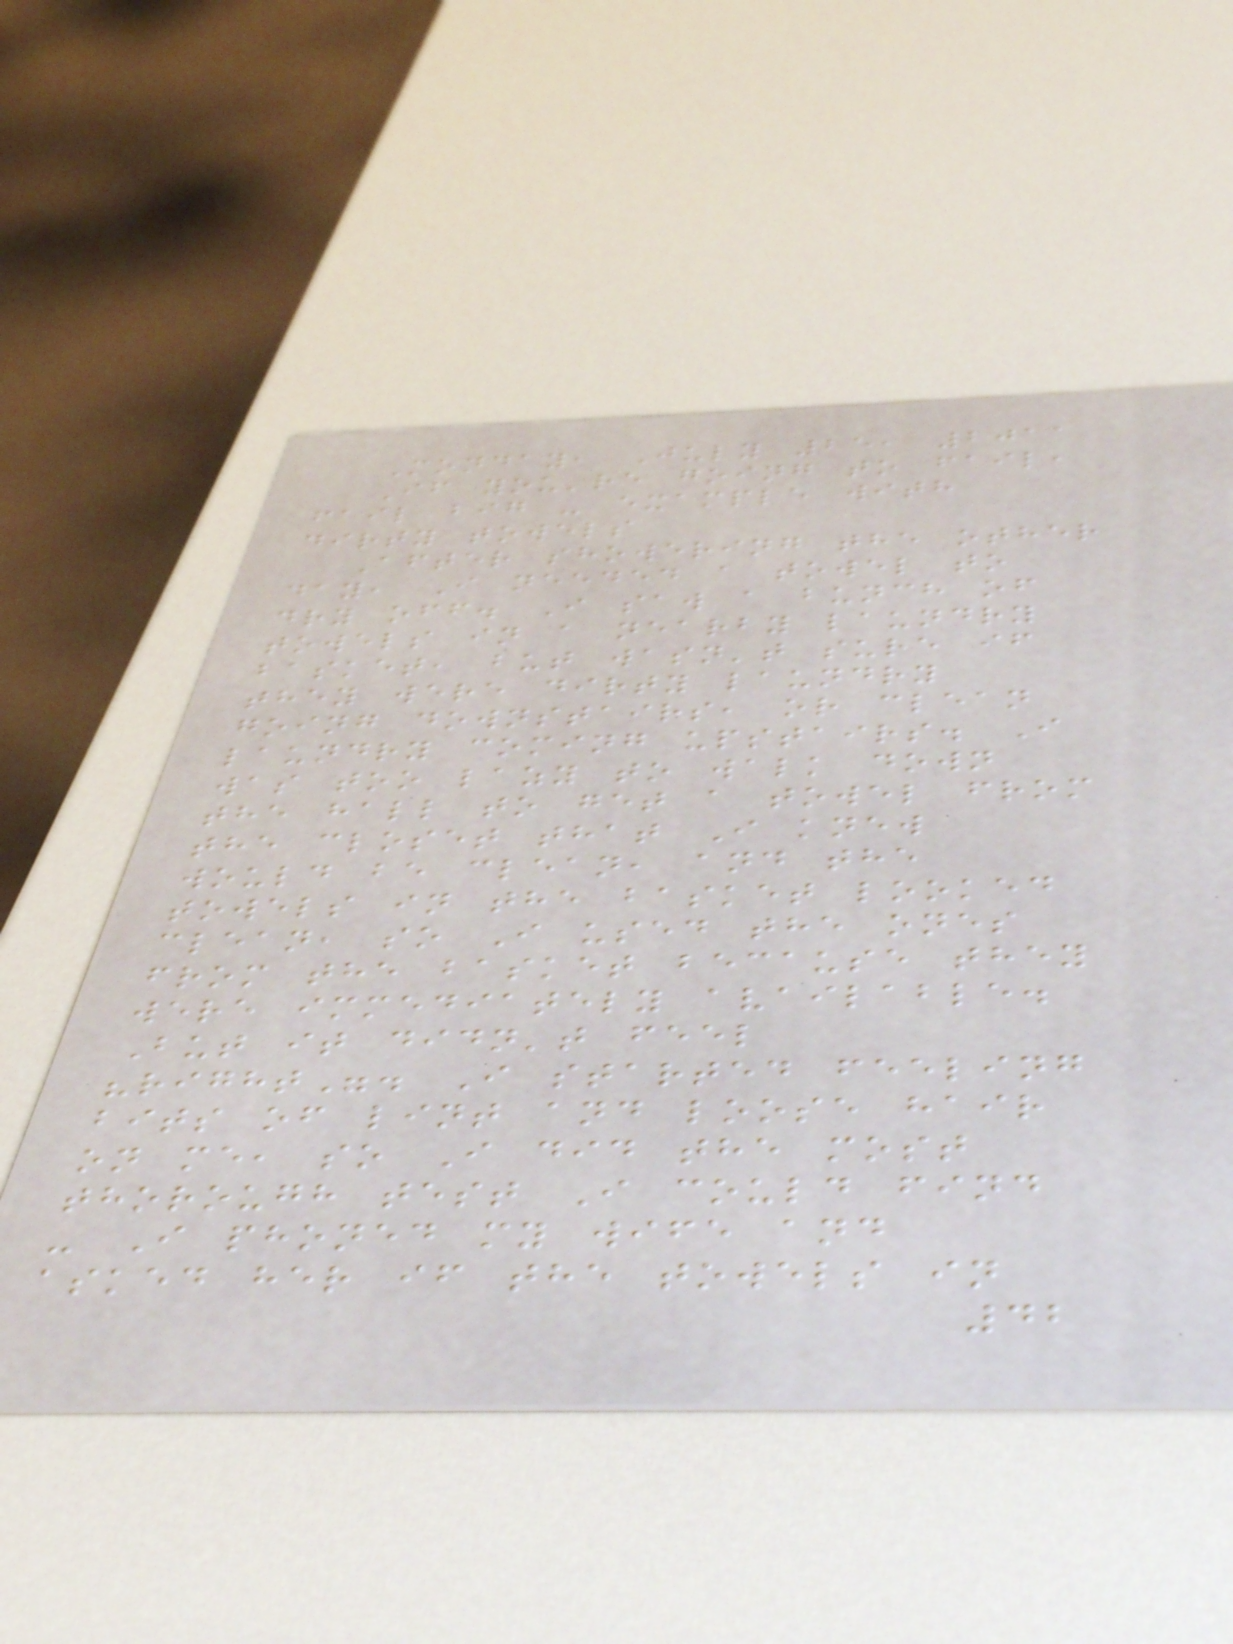Monday, July 25, 2011
If you're going to fail,
fail big - example with
dirty towels
After showering the other
day, I needed a towel to
dry off. I saw a bunch of
towels in a nearby laundry
basket, but wasn't sure if
they were dirty laundry
going downstairs, or clean
laundry coming upstairs. I
was too lazy to walk down
the hall to get a towel from
the closet that I knew
would be clean, and the
towels in the basket looked
clean, so I used the ones
from the basket because they
were immediately available.
But it didn't feel
"right". I started feeling
bits of lint and loose hair
on me, so I did the most
thorough test I could find
- I phoned my wife and
asked her if the towels in
42
